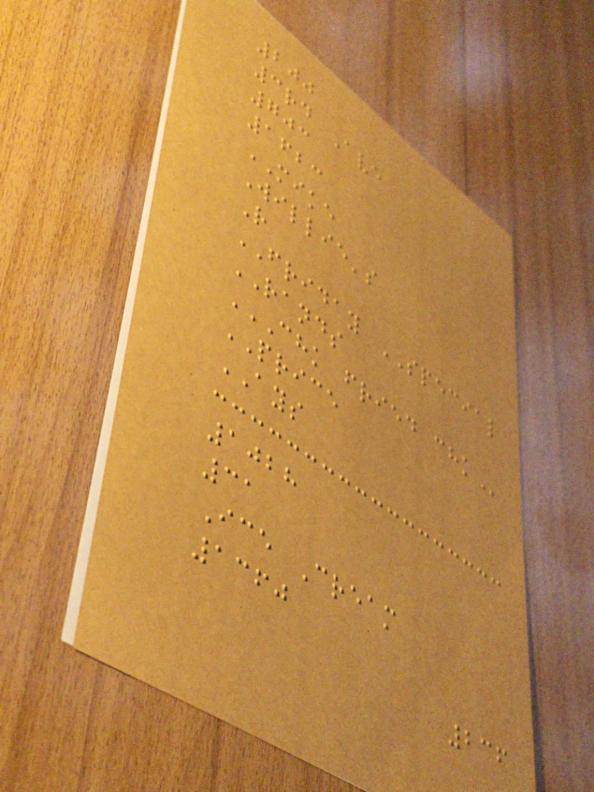200
3rd Ave
703
1623
MIKE
Willie's
R
FRIDAY SPECIAL
RANDS
CHK FRIED CHK
PRICE
AYS
1028
31
Ice Cream
1360
236
